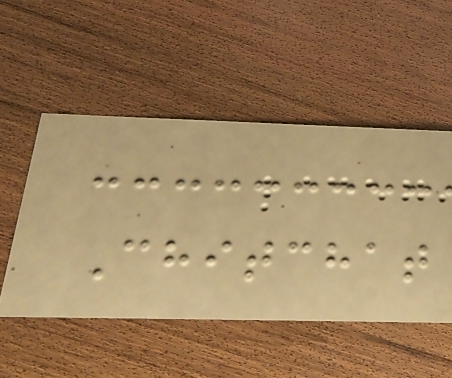Chitchat
